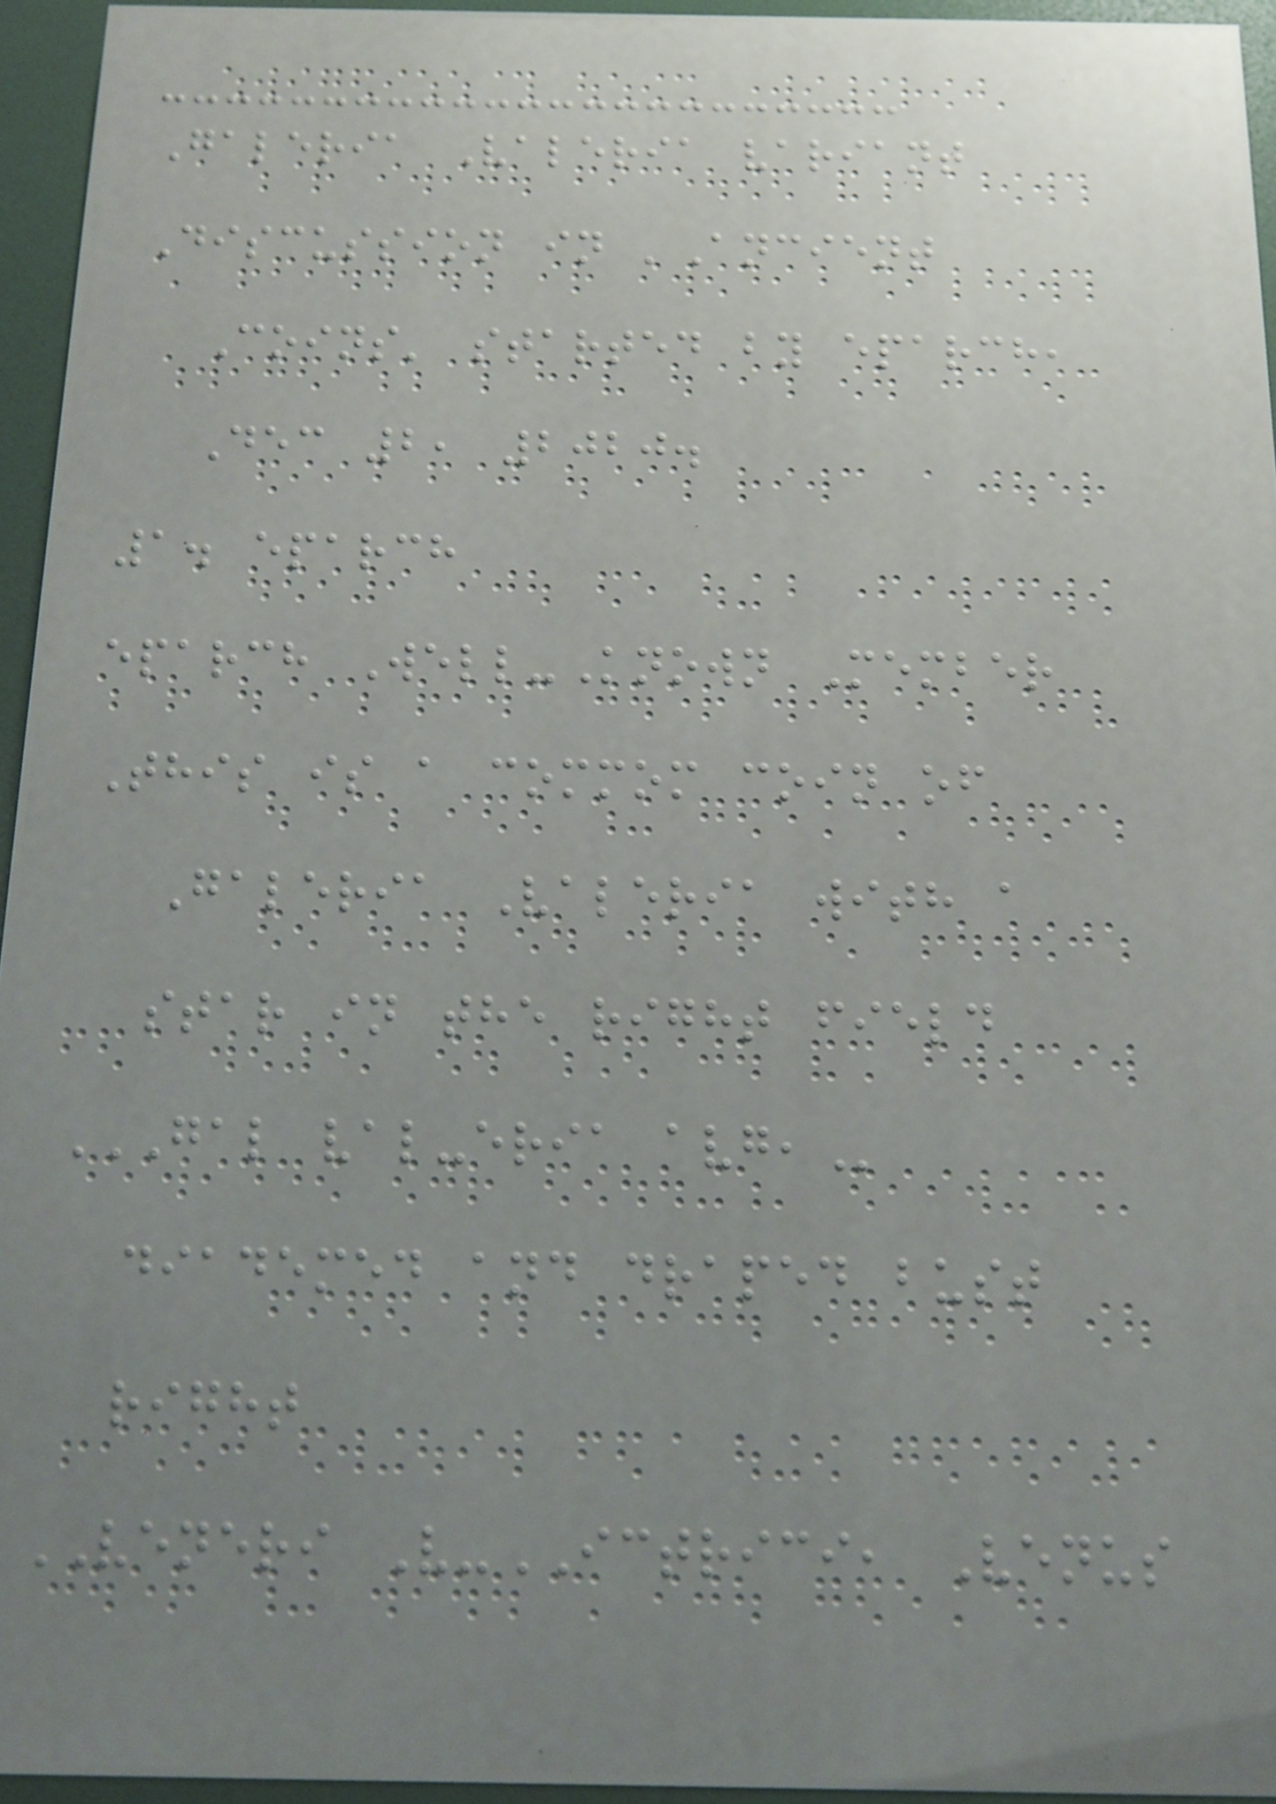Galeria Valeria variant
Discussion in 'Ancient
Coins' started by eparch,
Dec 2, 2020.
1. eparch
eparch Well-Known Member
This is a commom coin of
Galeria Valeria with a
star in the right field
GAL VAL-ERIA AVG,
diademed and draped bust
right
VENERI V-ICTRICI, Venus
